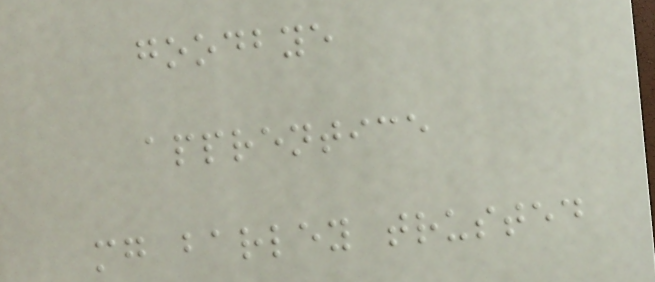goodbye
apprentice
mg barley trusted
